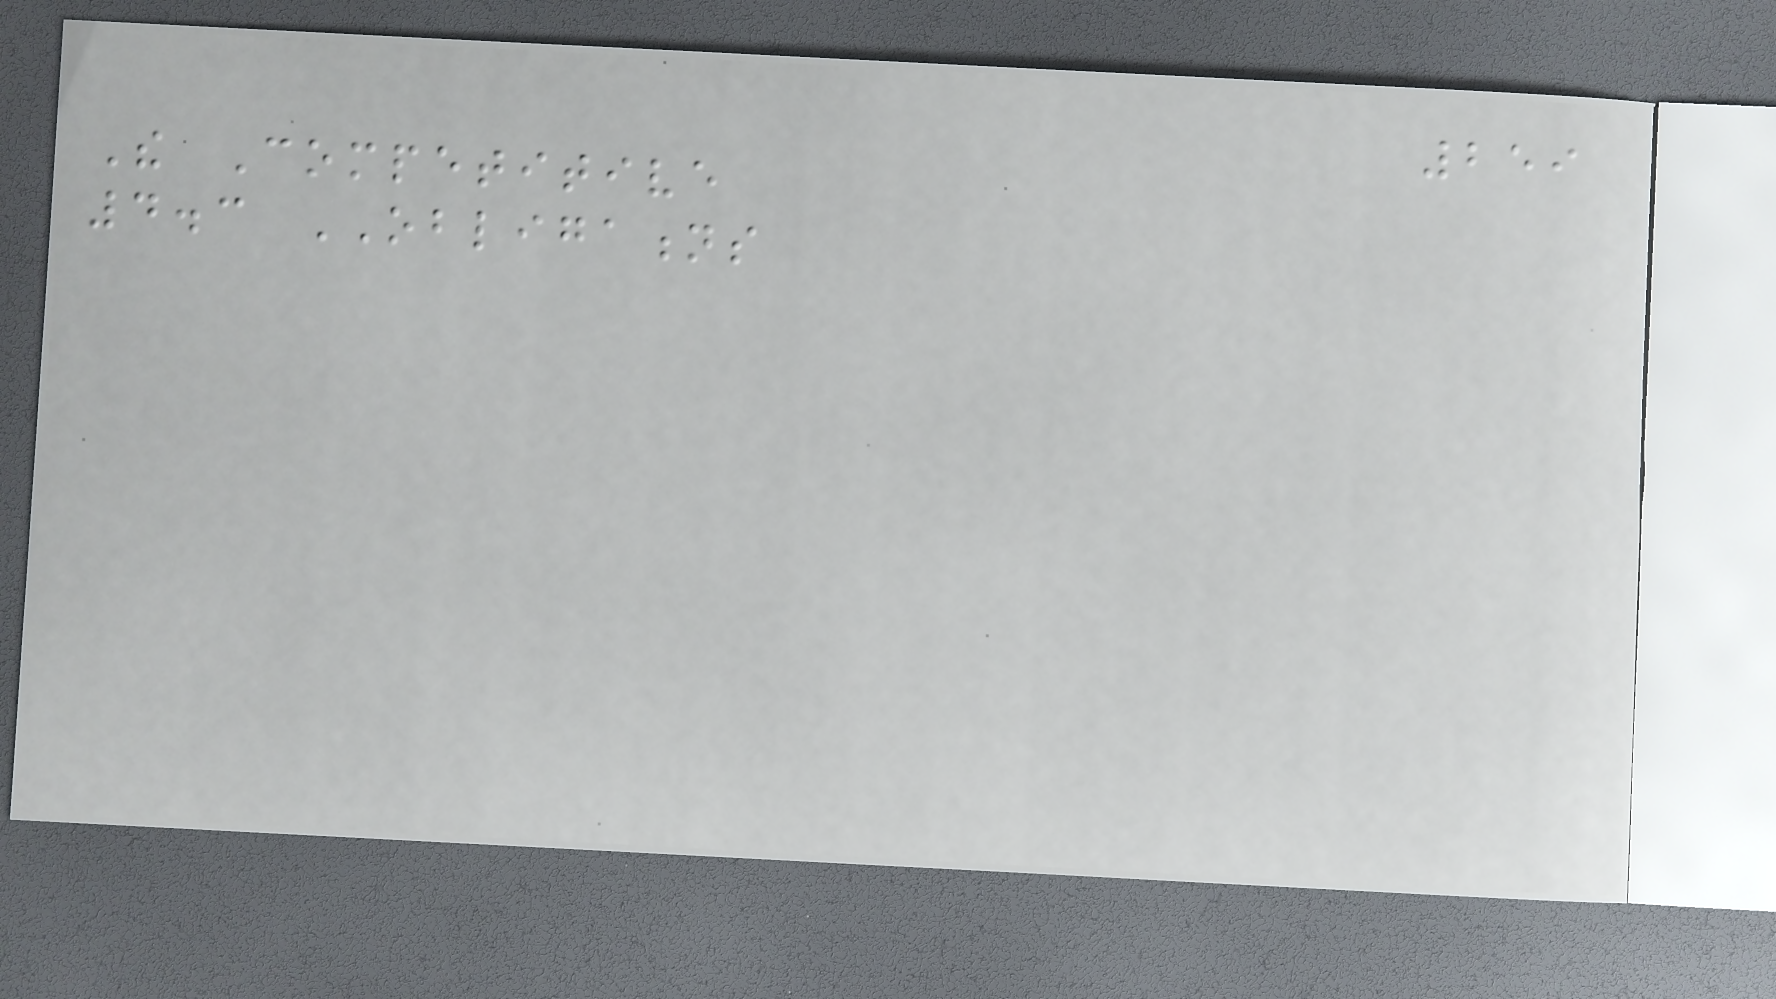259
The Competitive
4.3 OBLIGATIONS
